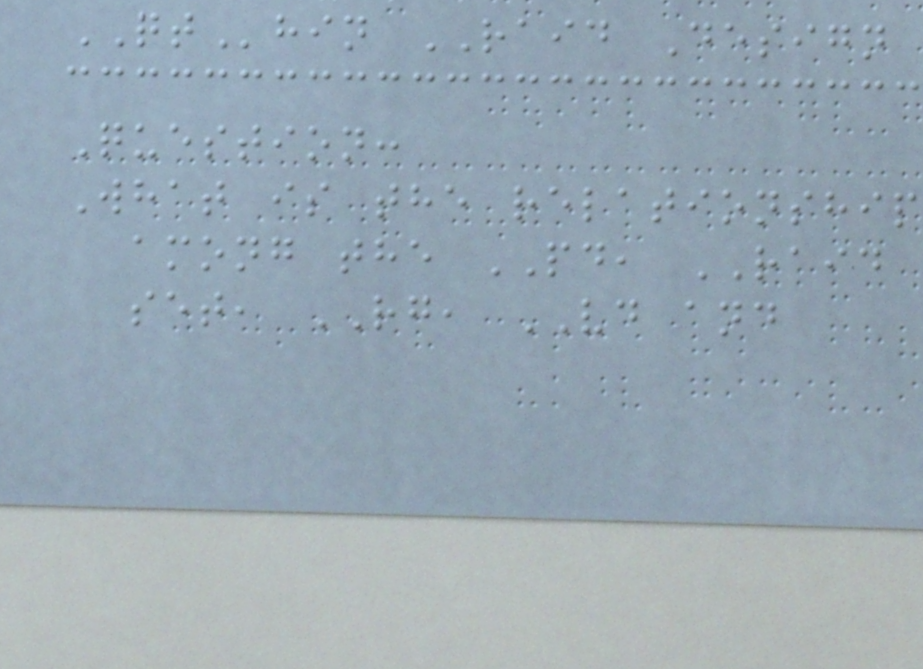QThin RAID Design
Question:
What is the relationship
among the PD, RAID
set, RG, VD and
